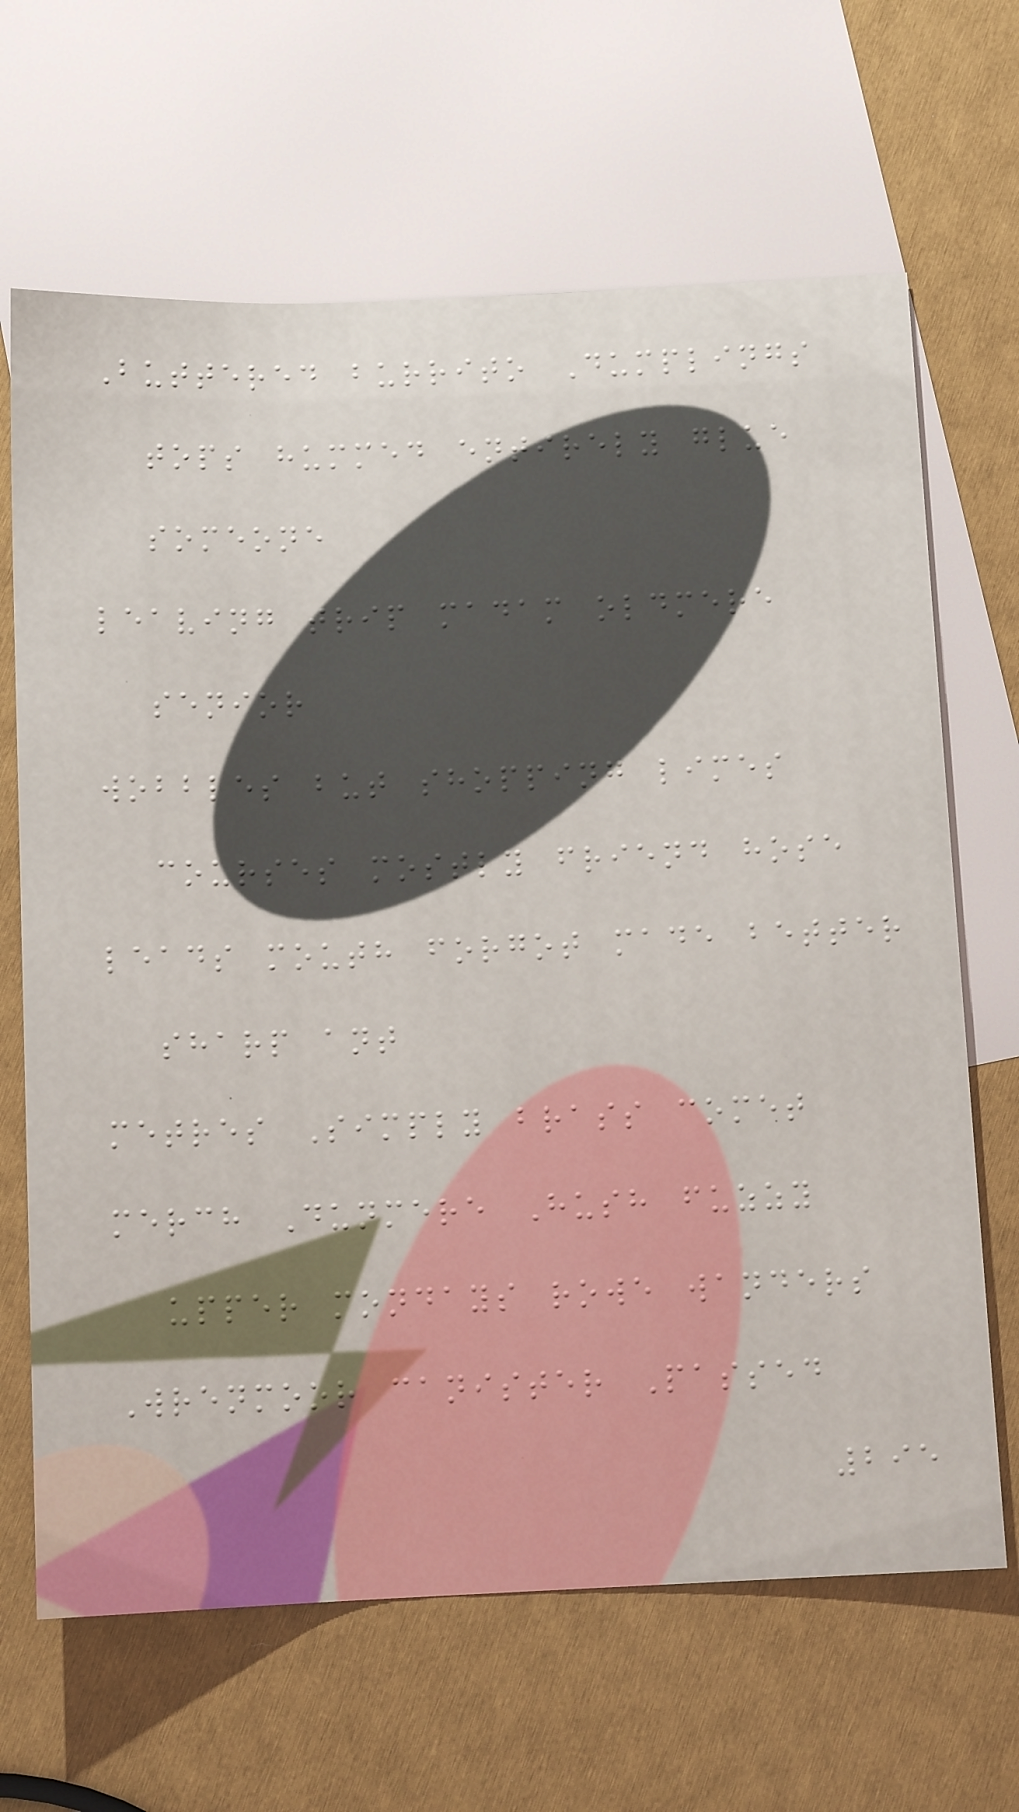Buttered burrito Dumplings
tops hummed entirely glue
someone
leaving trip madam oldmere
senior
wobbles but shopping limes
courses mostly friend hose
leads mouth forgot made better
sharp ant
metres Simply brass comet
merch Dunmere Hush fuzzy
upper mondays rowe wanders
Wrenmoor canister Passed
295
